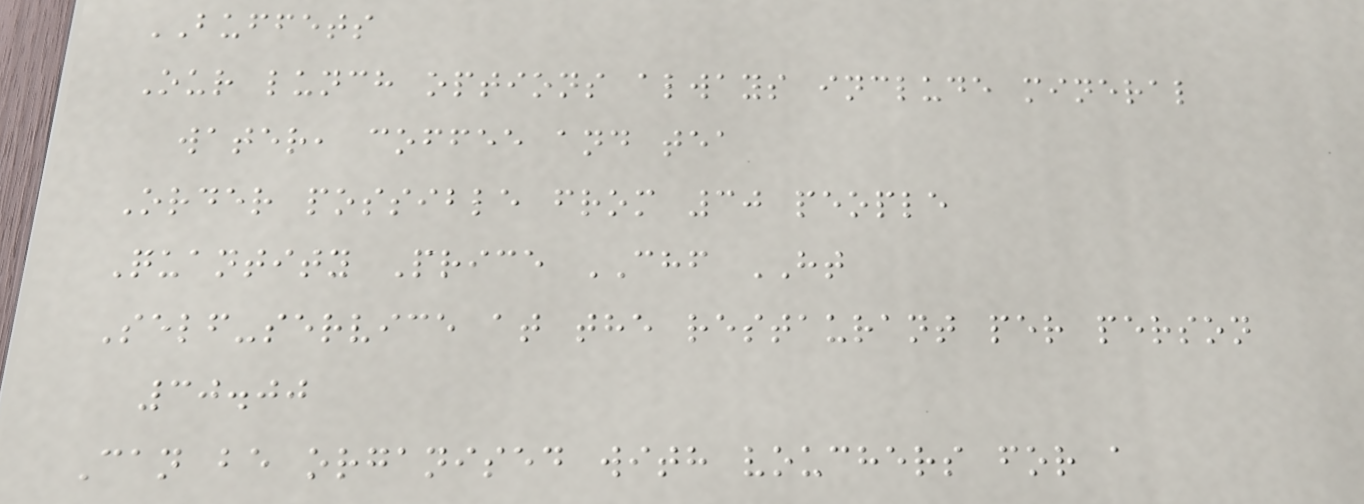BUFFETS
Our lunch options always include mineral
water, coffee and tea
Order possible from 30 people
Quantity Price CHF HT
Self-service at the restaurant per person
30.00
Can be organised with vouchers for a
